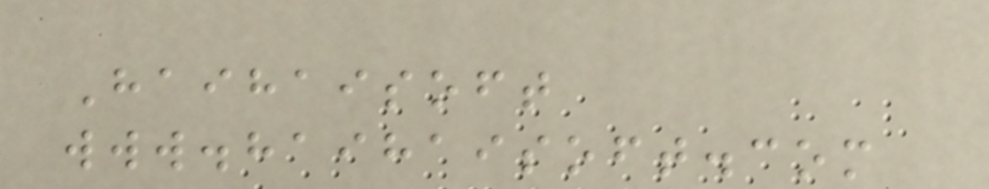Haihaisoft
www.haihaisoft.com
